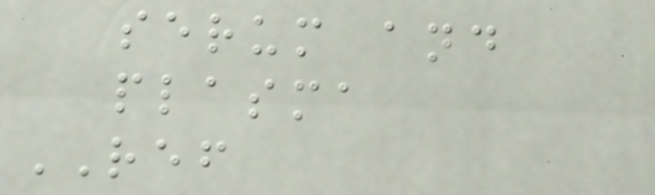serum and
plasma
REF
